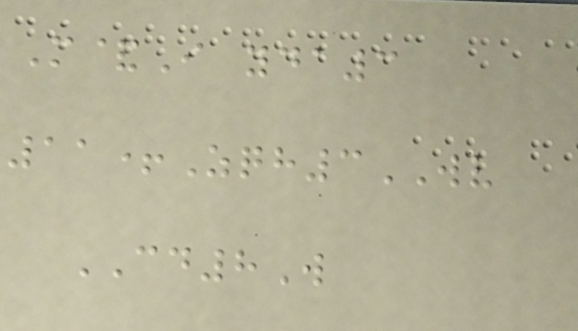M&I yda3
11+Zqh3WV
CD8W
